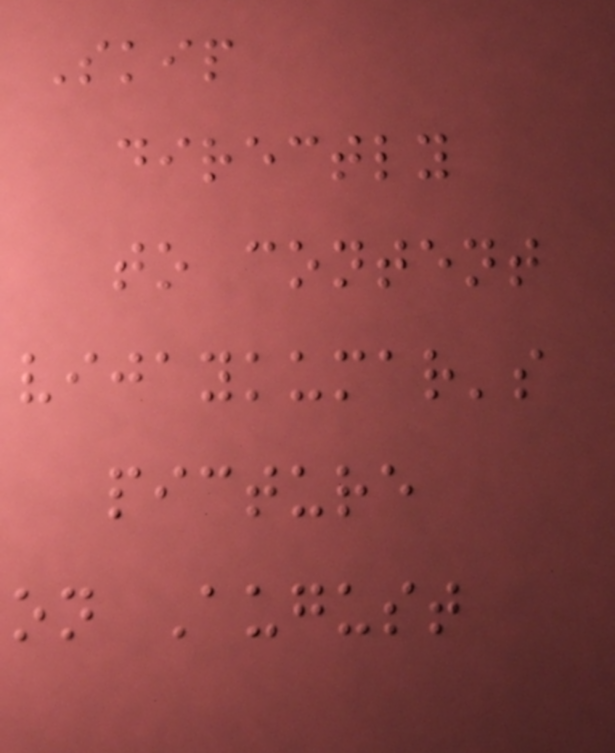Skip
directly
to content
vijaykumar's
picture
on August
